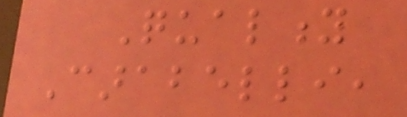Quality
Carabelli,
